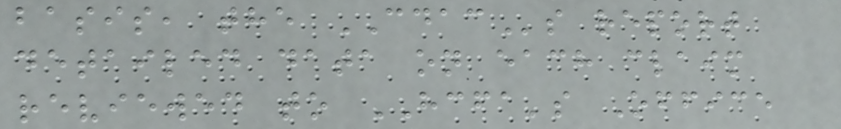basis, the CDACs report
detailed data on each claim
reviewed to HCFA's Office
